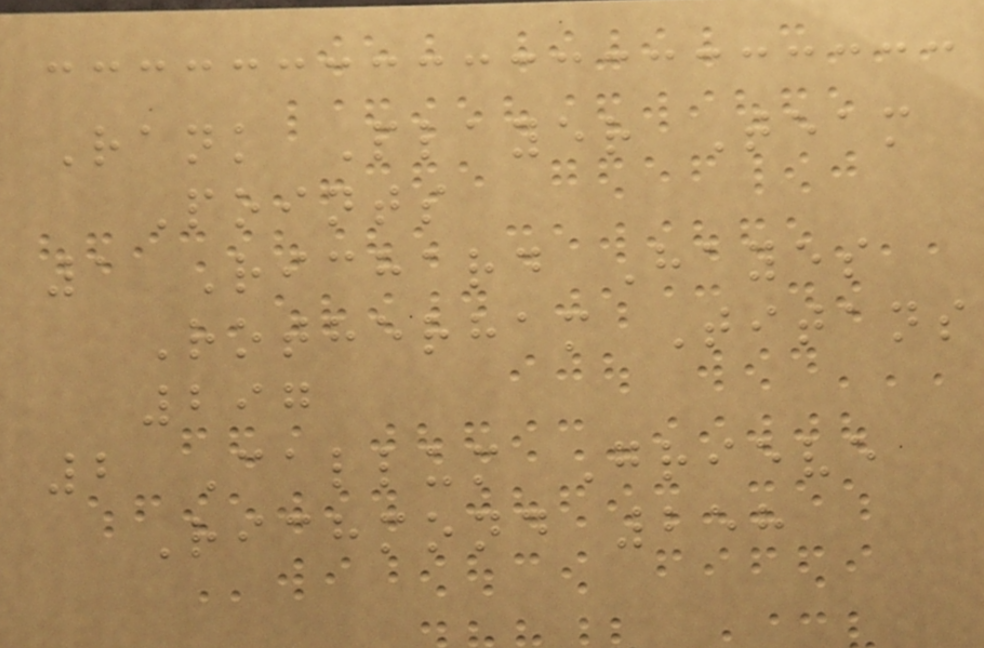Rank Player Team
Points
1 Richard Hayes
Rotherham Titans
297
2 Callum Grieve
Richmond 258
